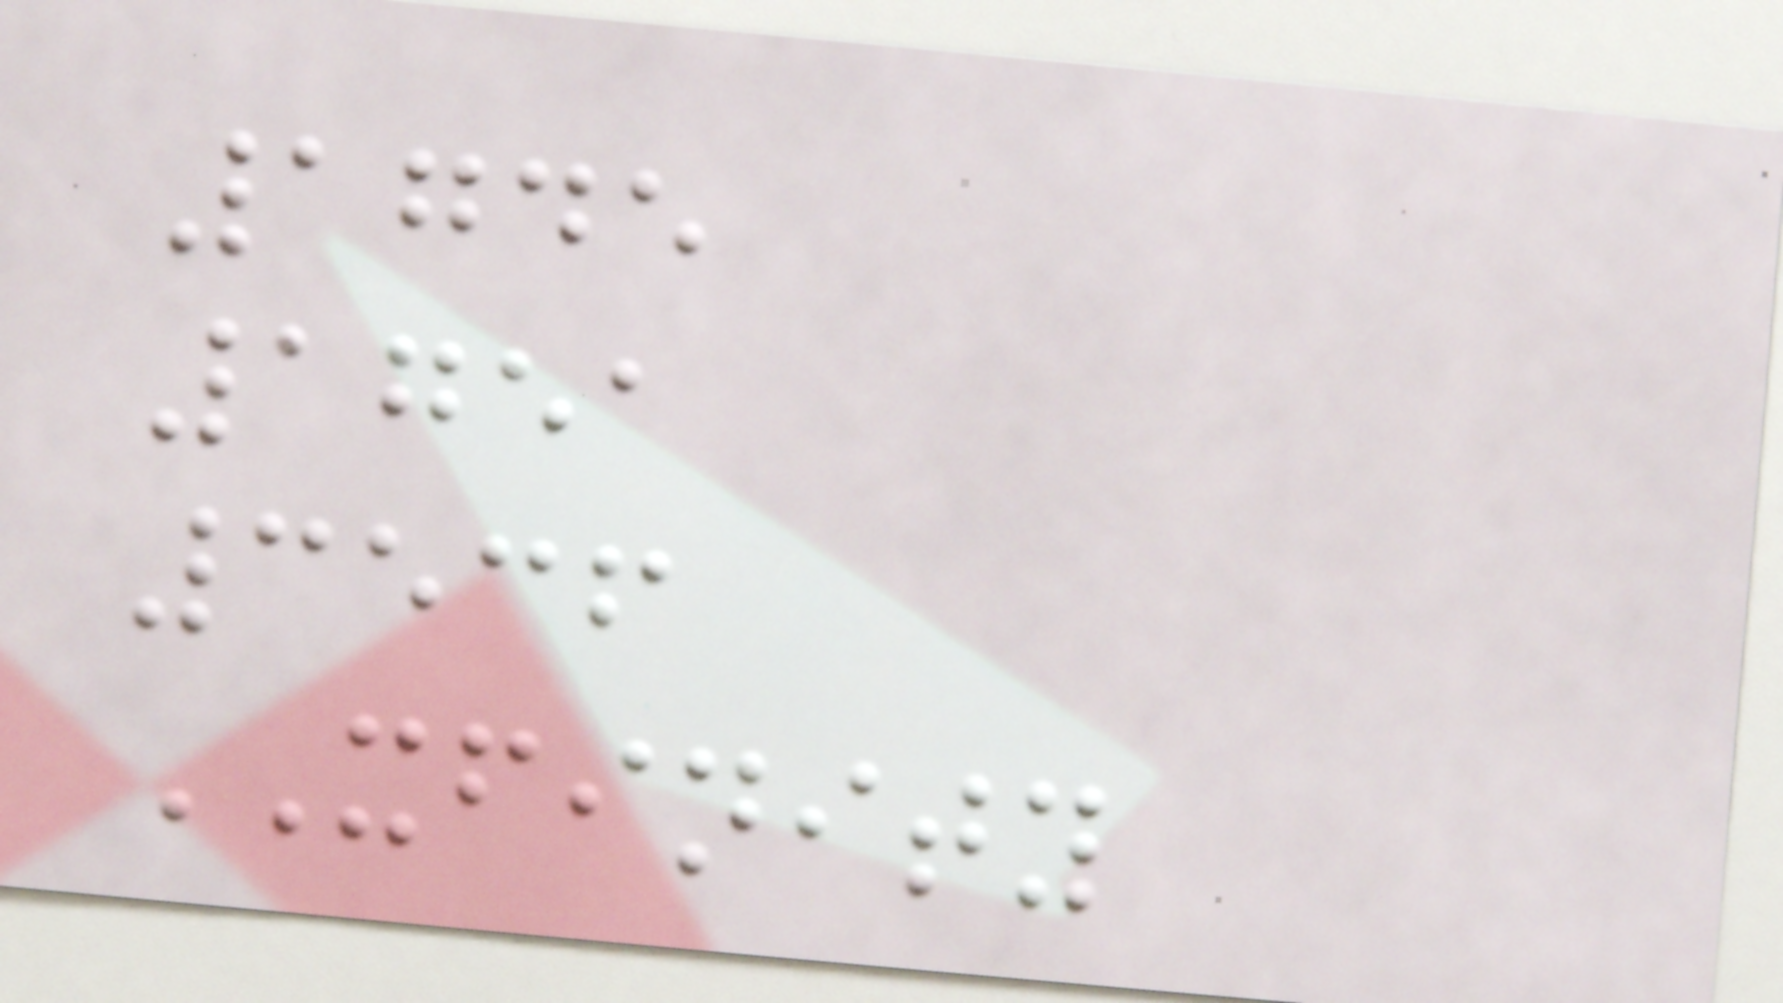1745
1751
3536
XFINITY
